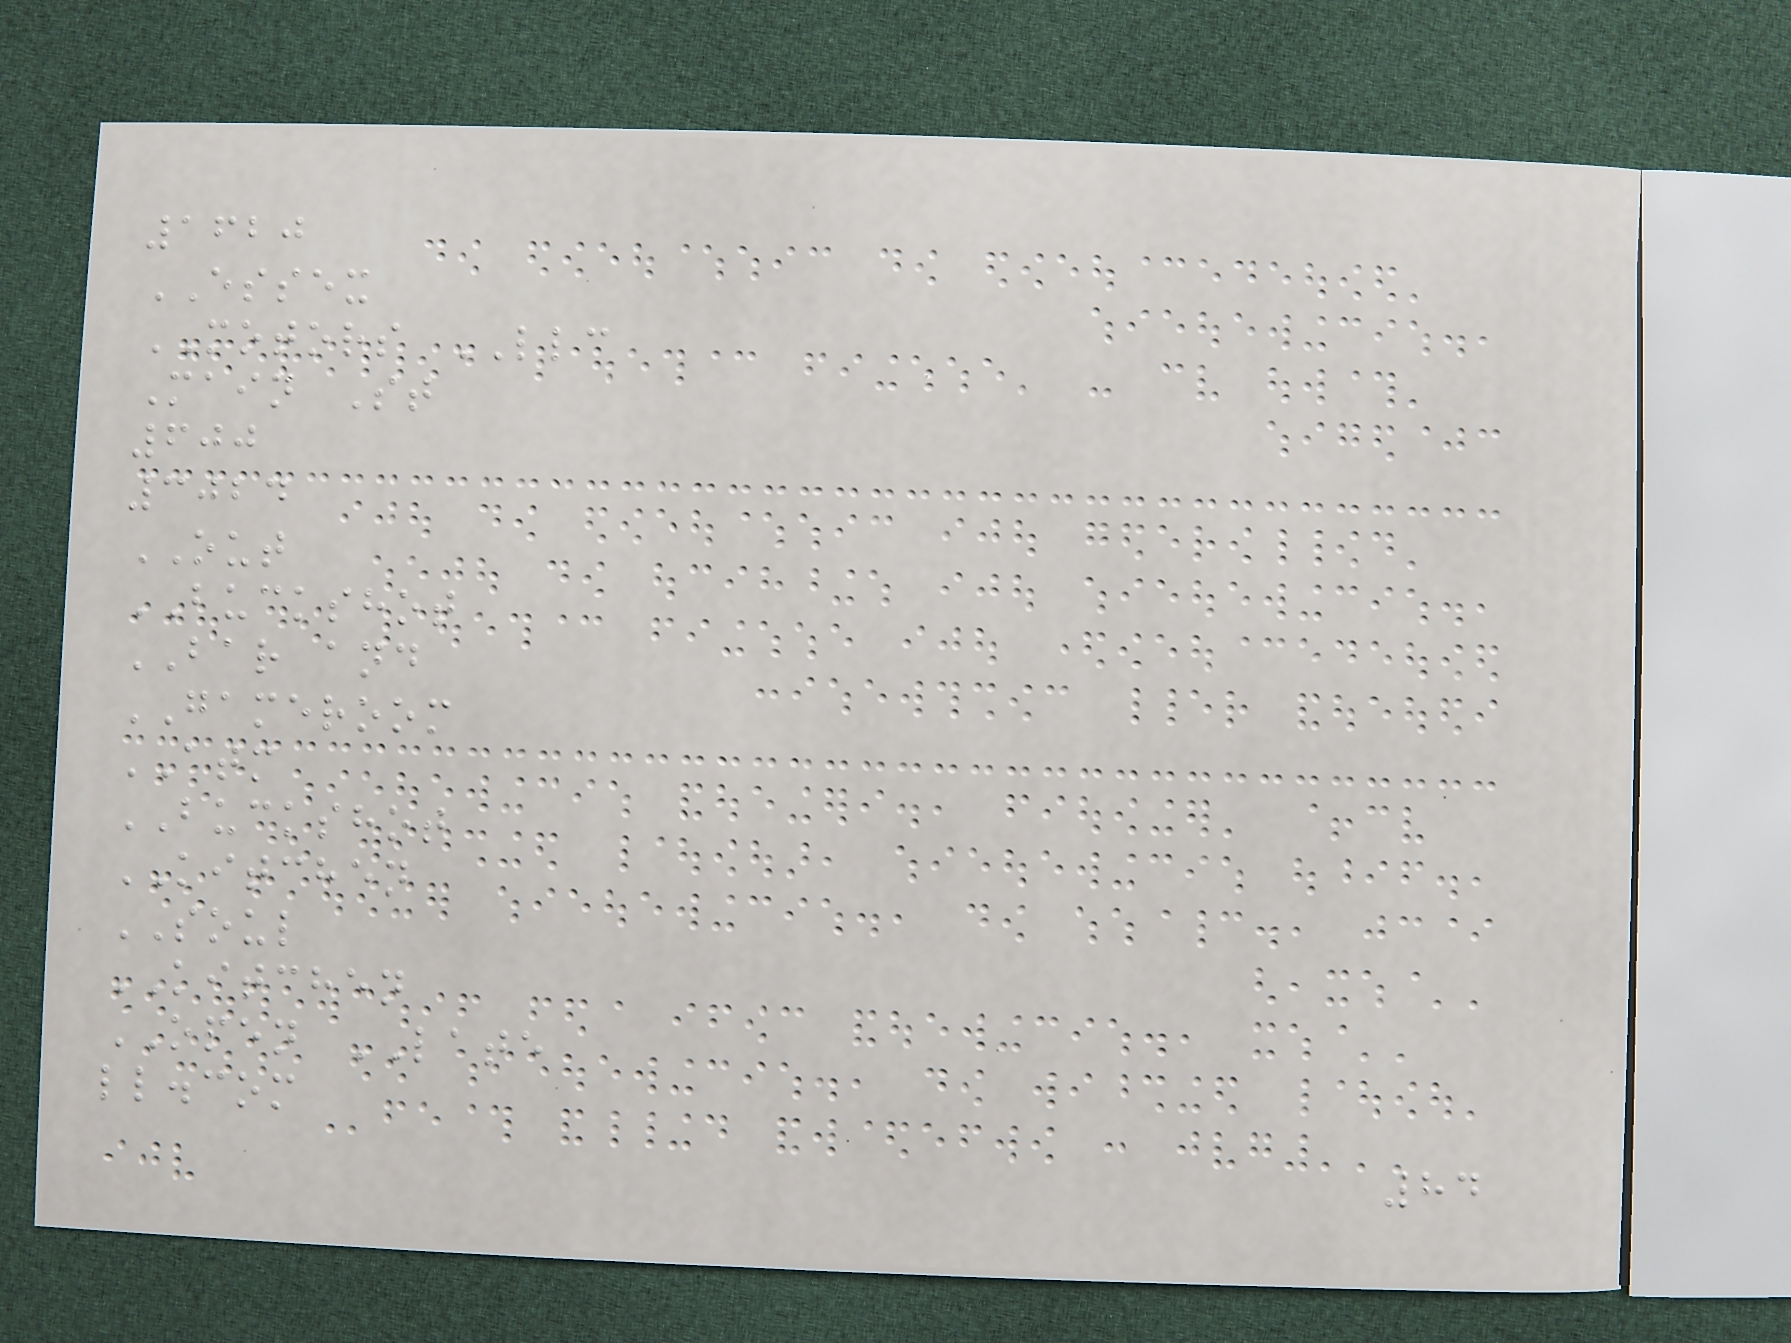1620
ESSEX
MOTORS LLC
Main St
600
3024
OUT
BUCKSHOT
BAR and
GAMEROOM
ATM
BUCKSHOT
KITCHEN
SOUL
KITCHEN
OPEN LATE
ll.com
84
